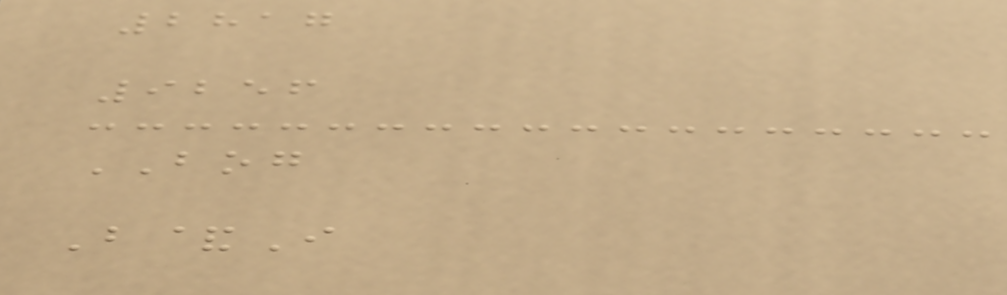2817
9256
BOG
B&I
